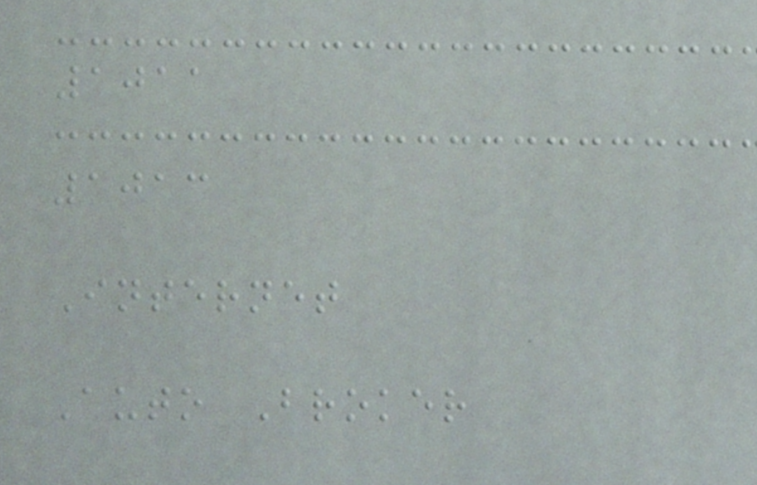1011
1013
Internet
Auto Broker
